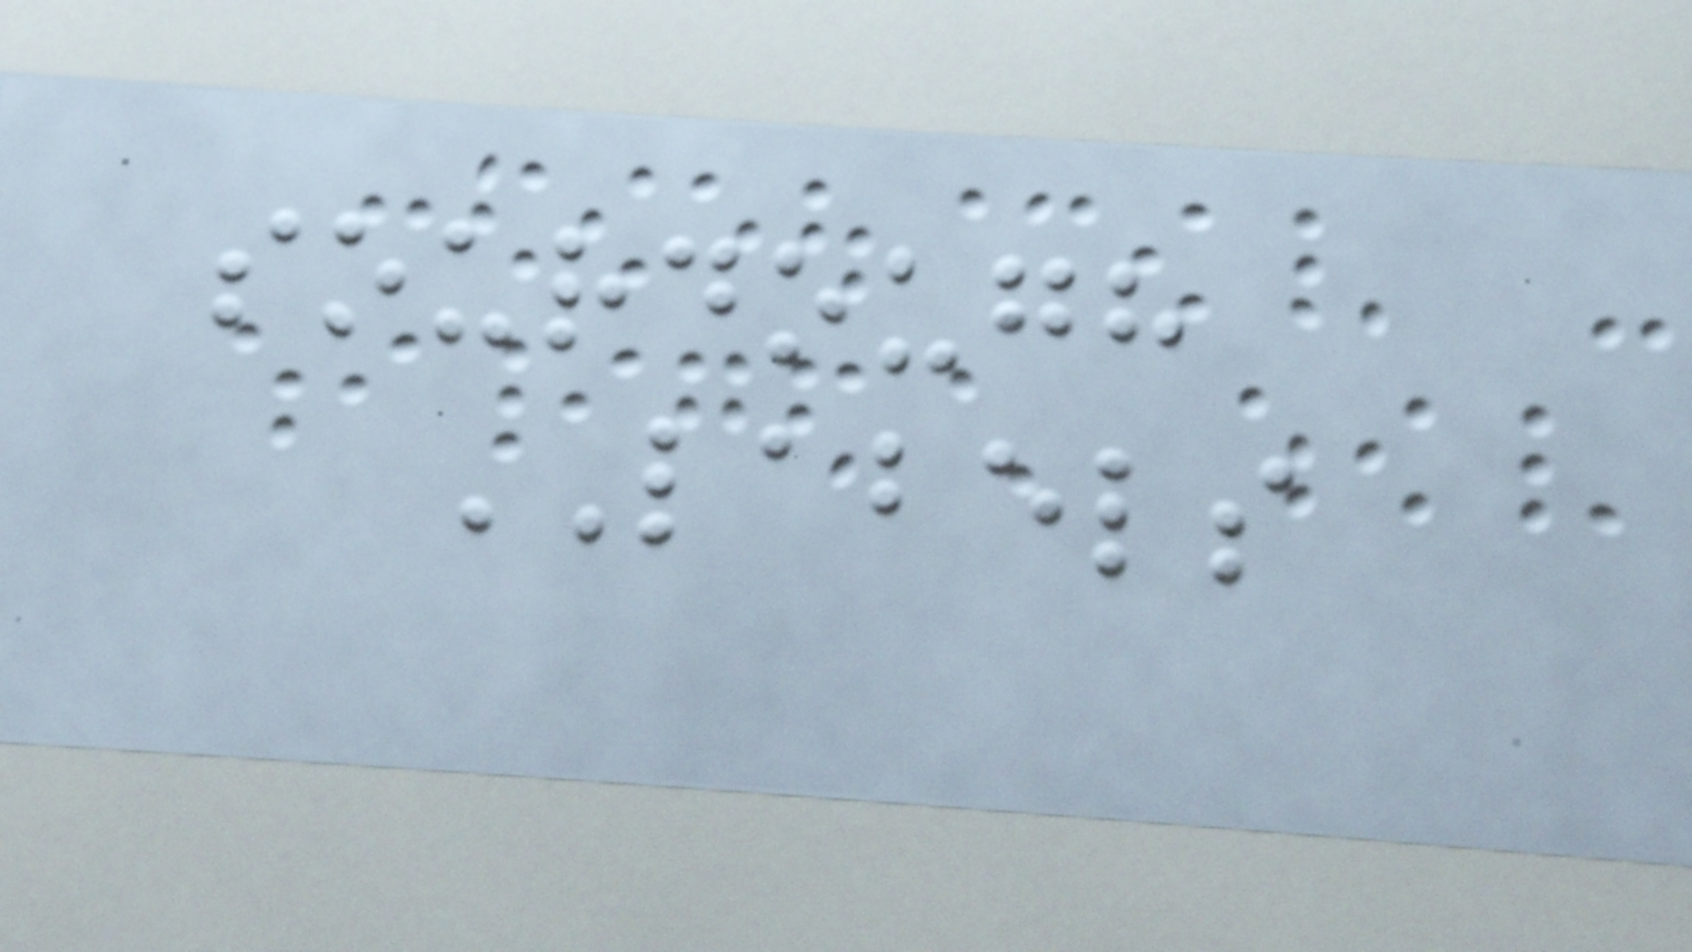sourdough
LABELS
